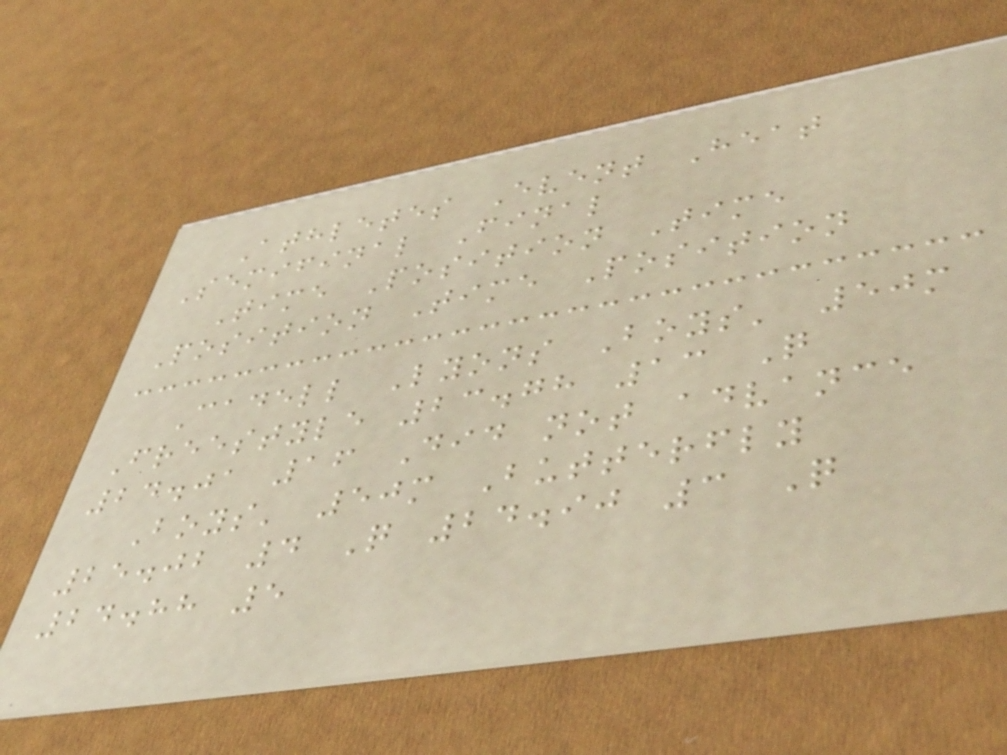Athletes Event Heat
Semifinal Final
Time Position Time
Position Time Position
Cadell Lyons Boys' 50m
Freestyle 23.78 13 Q
24.01 16 Did not advance
Boys' 50m Butterfly
25.02 4 Q 24.90 3 Q
24.88 5
